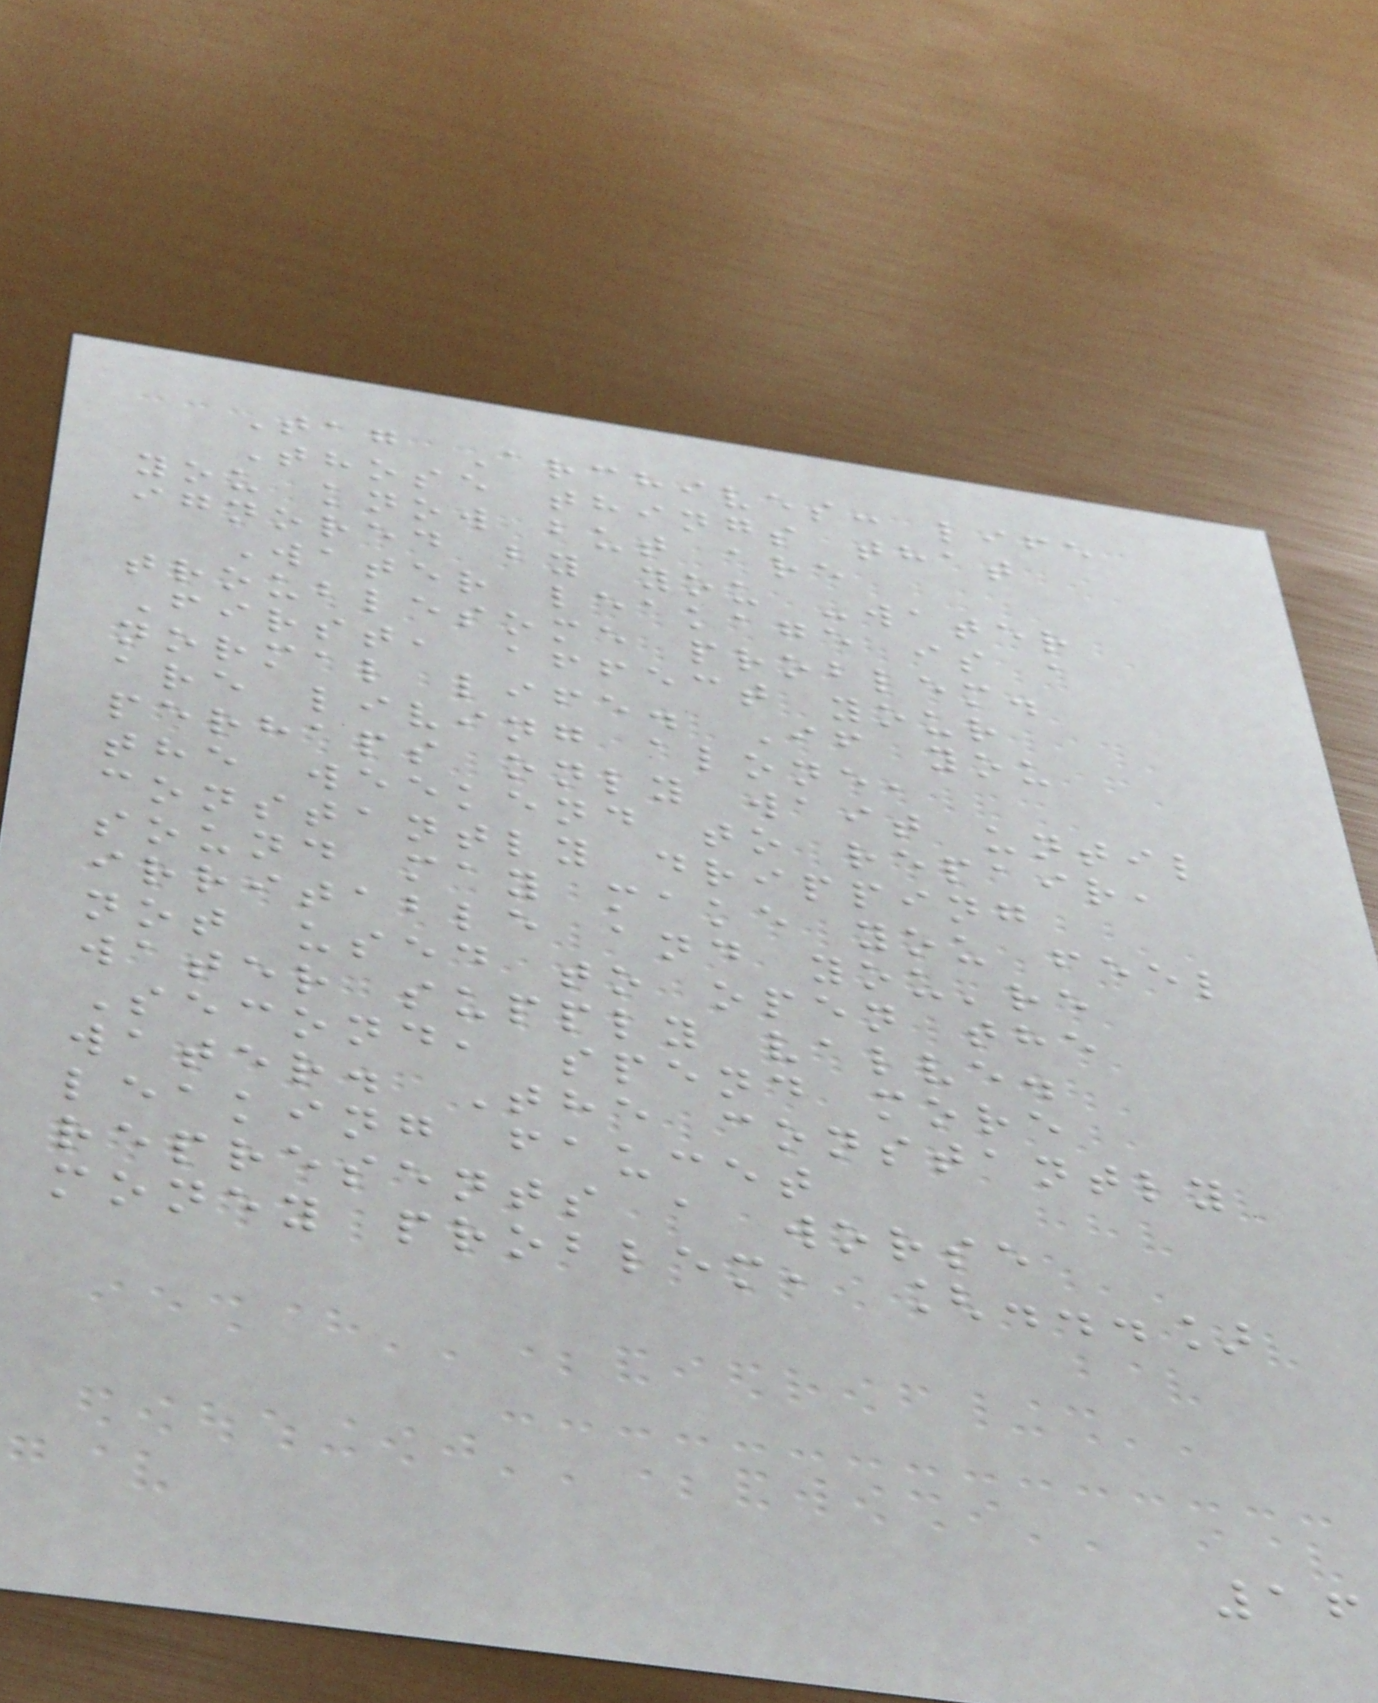Tag Archives: life
Those things that
you know but are
ignored by you -water
Water leakage is a
troublesome problem.
First, affect your
normal life. If you
are living alone,
perhaps only wait until
the weekend to repair,
constantly dripping
sound may make you feel
irritable and you're
not used to open the
water supply valve.
Second, spend more
water. The constantly
leaking faucet
represents a worse
money problem, [...]
16
